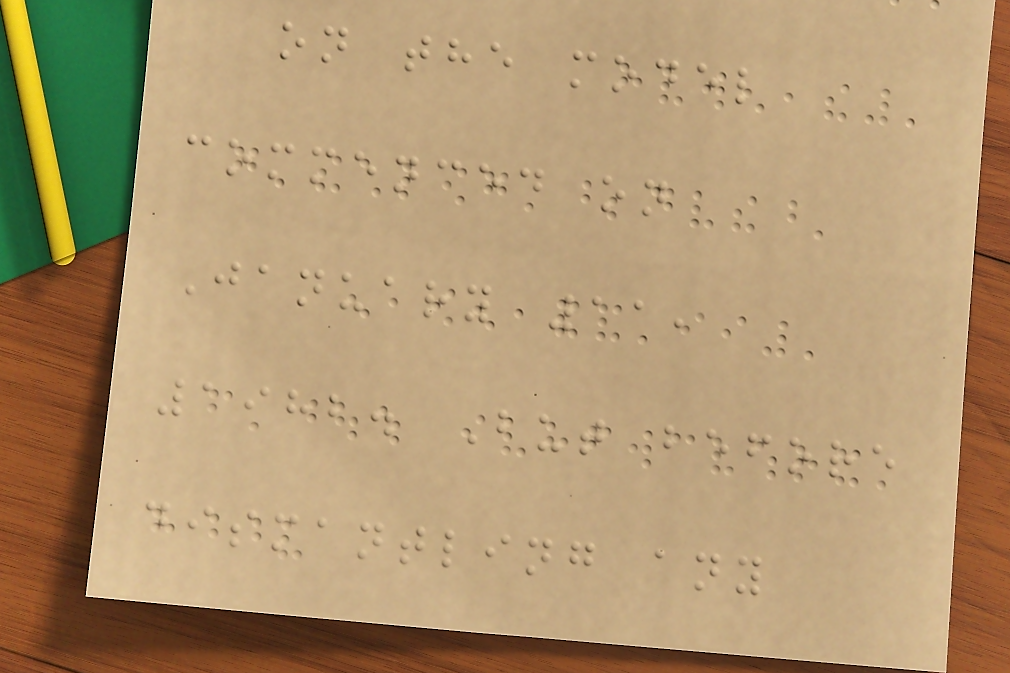on the model
commenced on
January 11,
1982. But before
dismantling any
